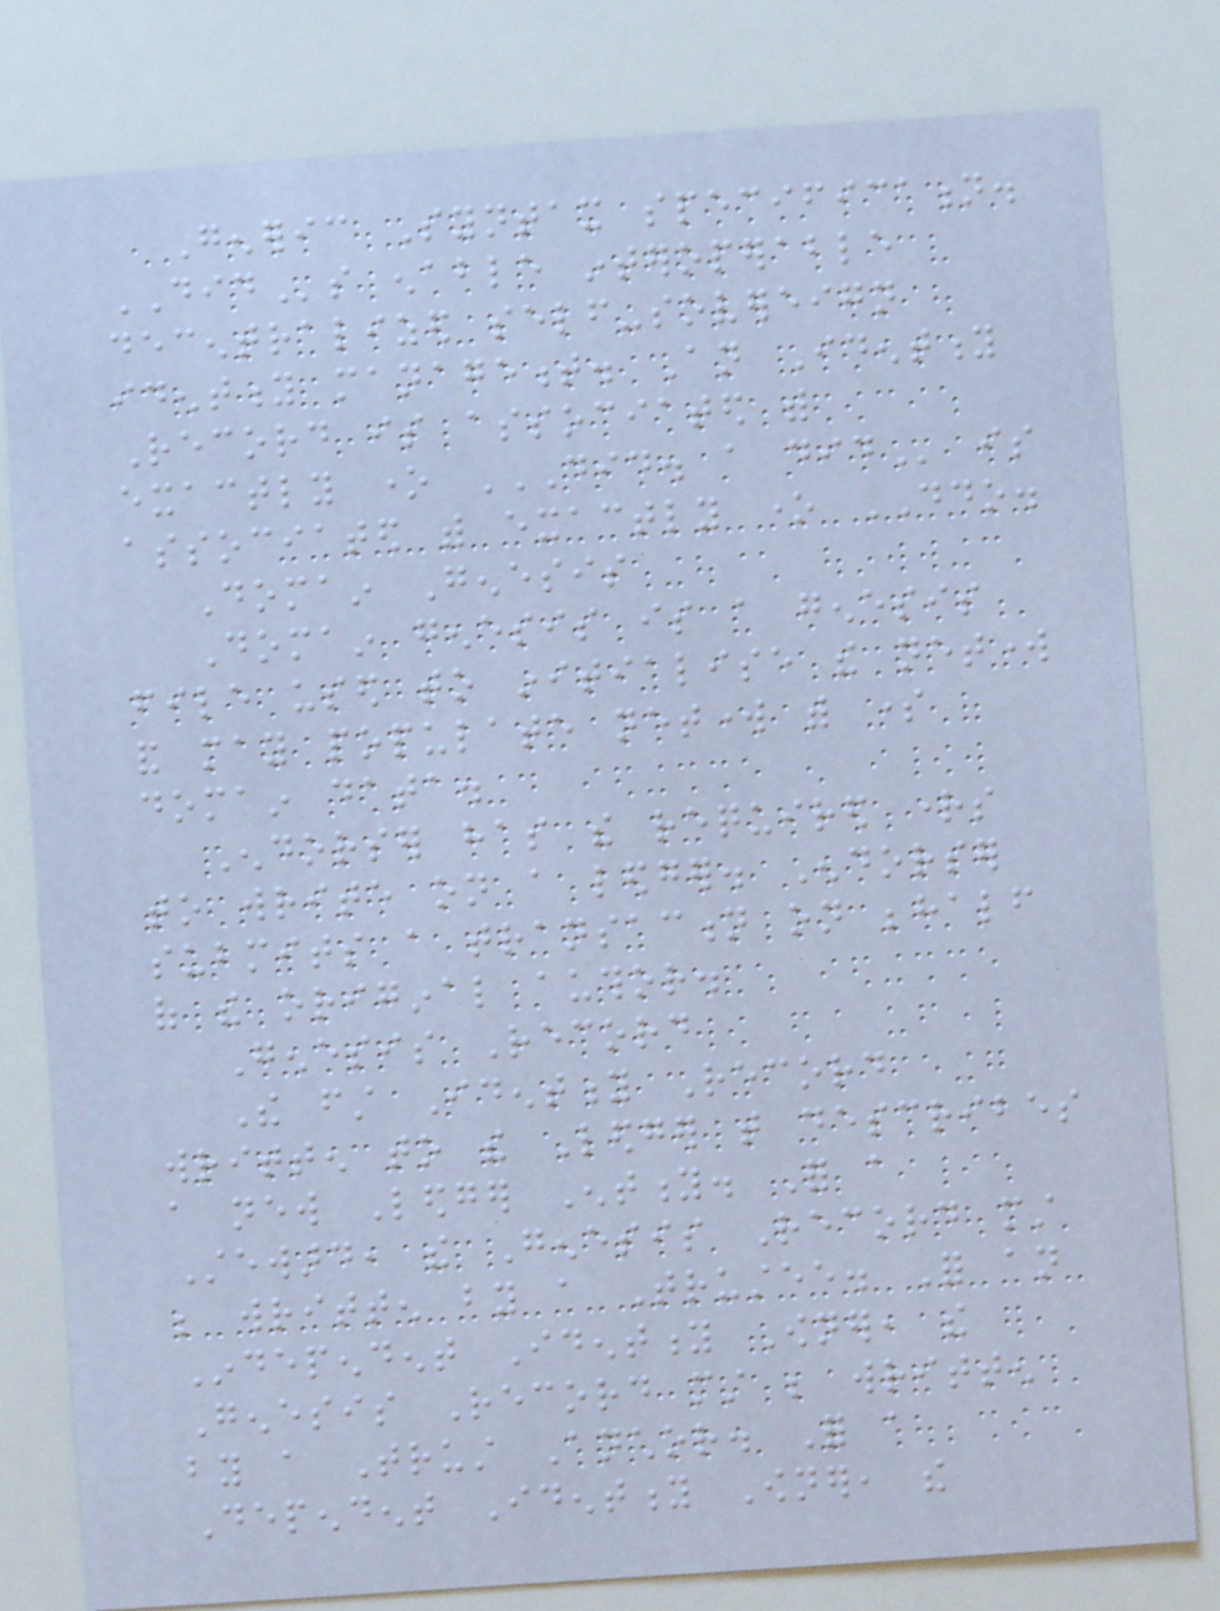Generic Syntax specification.
DIDs enable interoperable
decentralized self-sovereign
identity management. An Identity
Record is associated with
exactly one DID. A DID is
associated with exactly one DDO.
Domain Genesis
Domain genesis is a genesis
file used to initialise the network
and may populate network with some
domain data.
Endorser has the required rights
to write on a ledger. Endorser
submits a transaction on behalf
of the original author.
Genesis Record
The first Identity Record
written to the Ledger that describes
a new Ledger Entity. For a
Steward, the Genesis Record must
be written by a Trustee. For an
Independent Identity Owner, the
Genesis Record must be written
by a Trust Anchor. For a
Dependent Identity Owner, the
